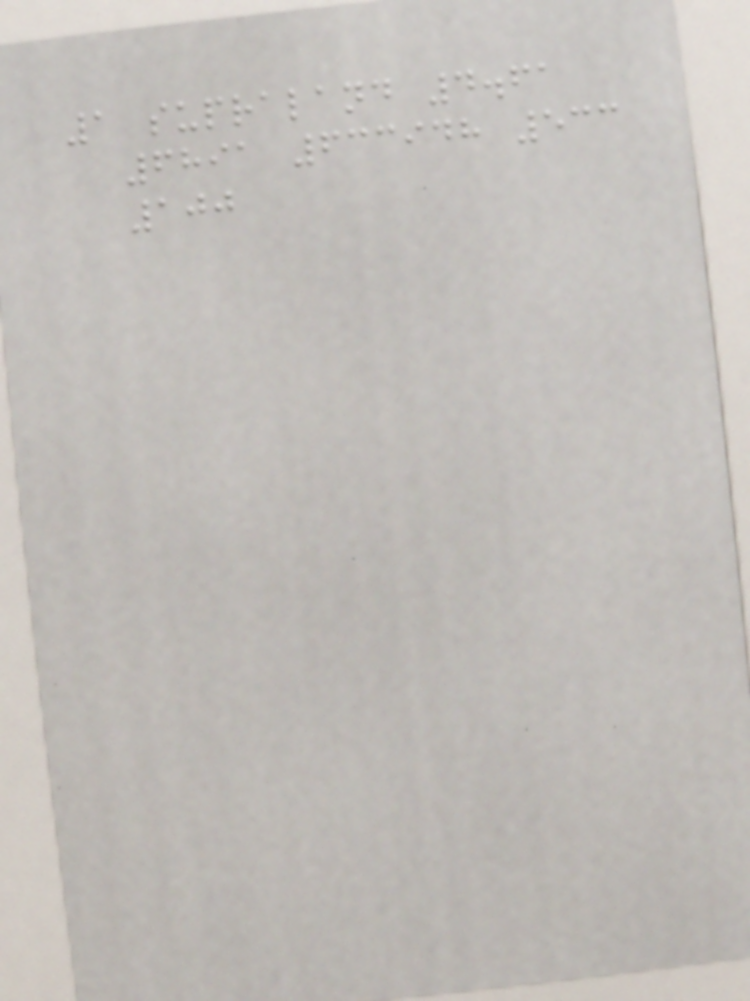1 supraland 4.61
6891 633948 533
100
